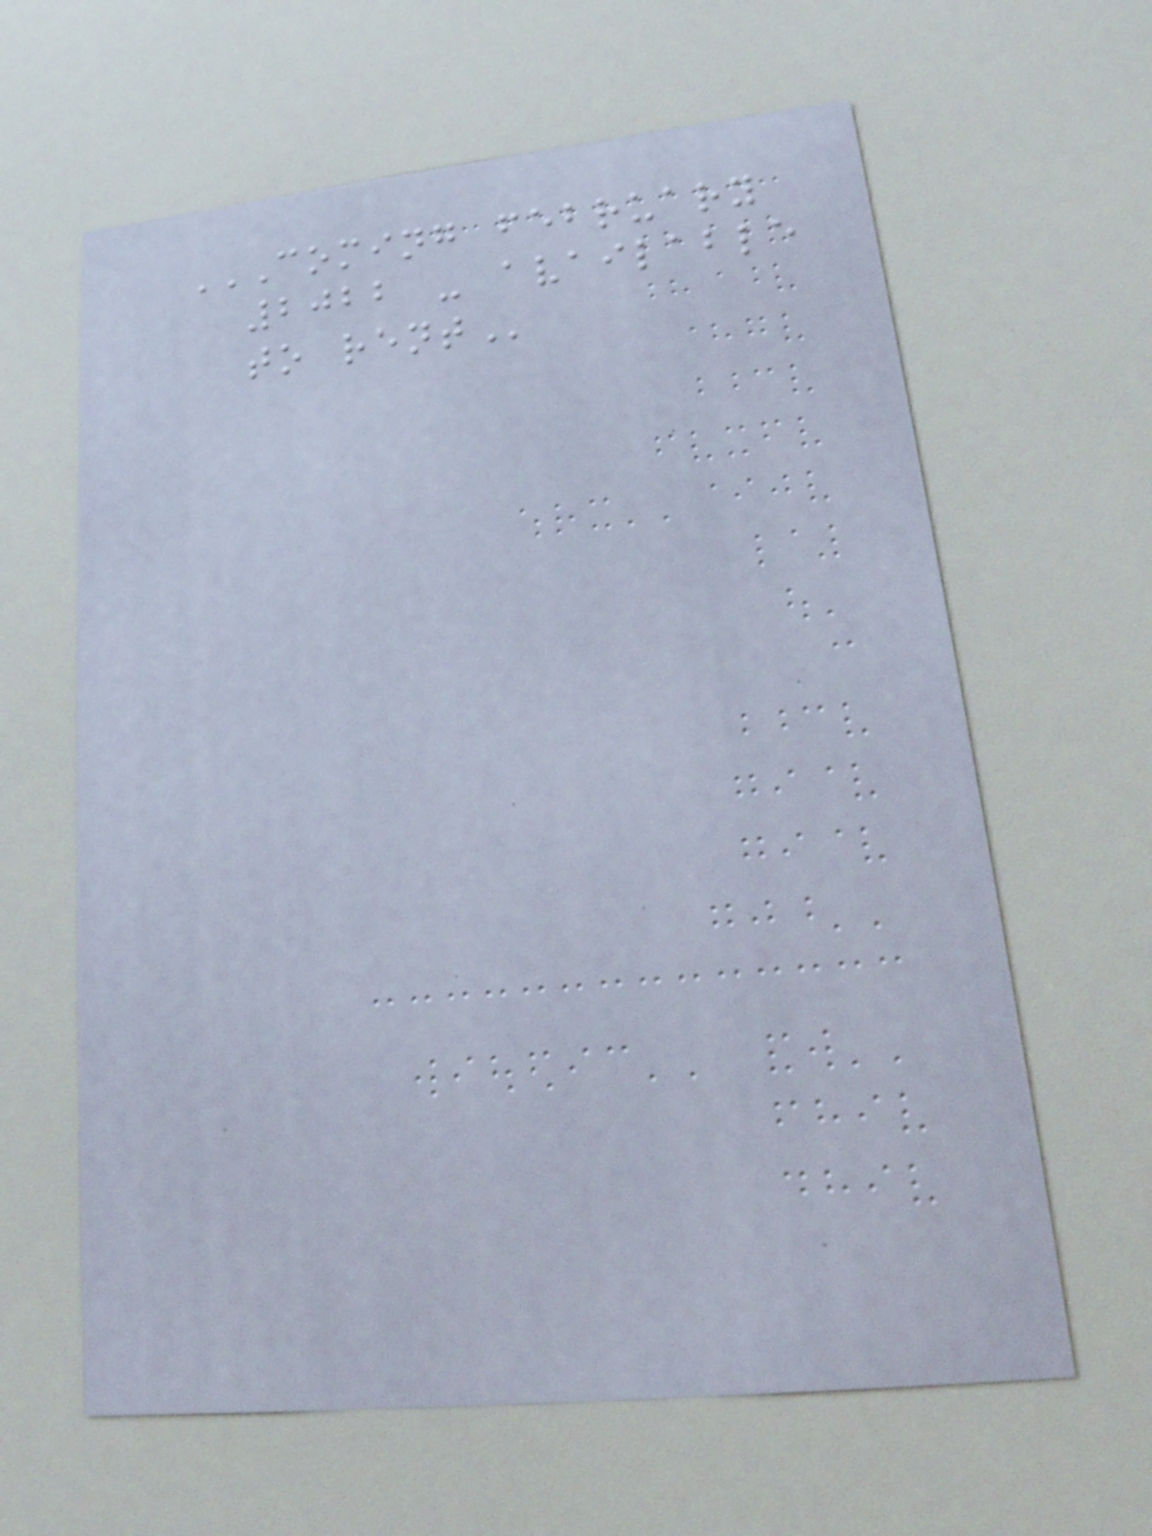COMING FEBRUARY
2022 - AVAILABLE
TO RENT
